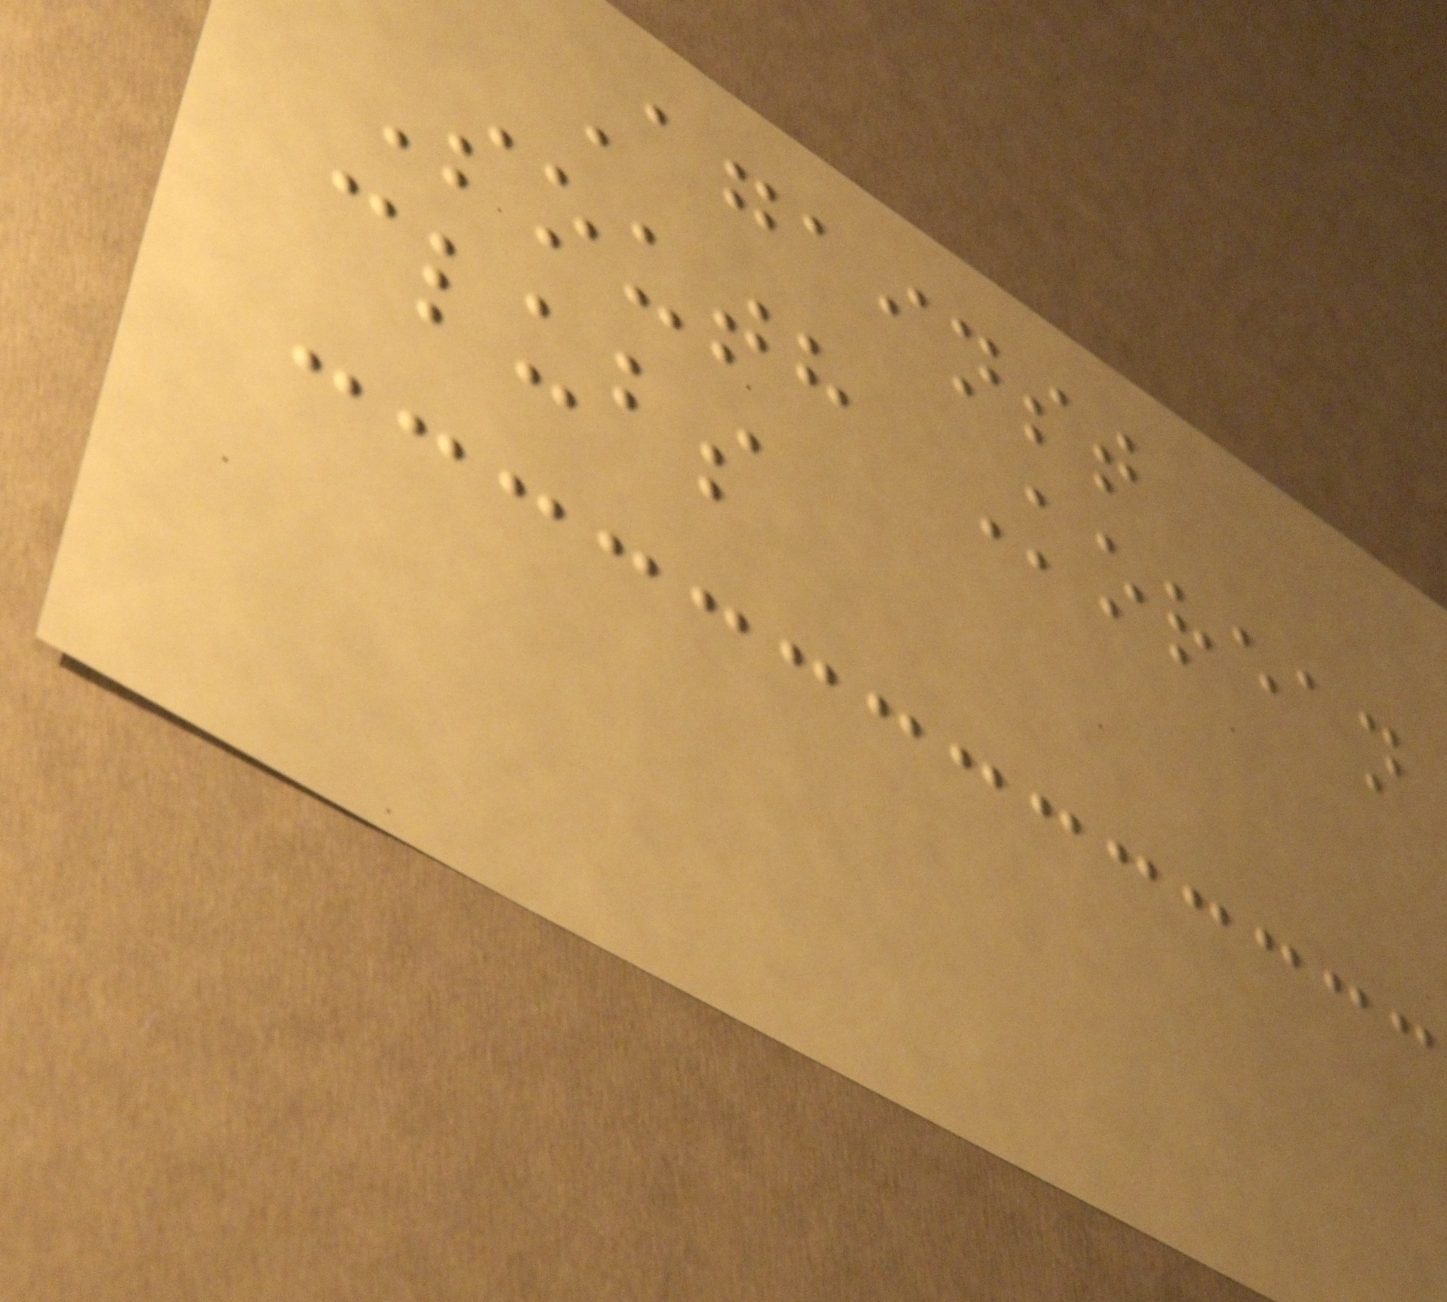Against
South Korean
clubs
